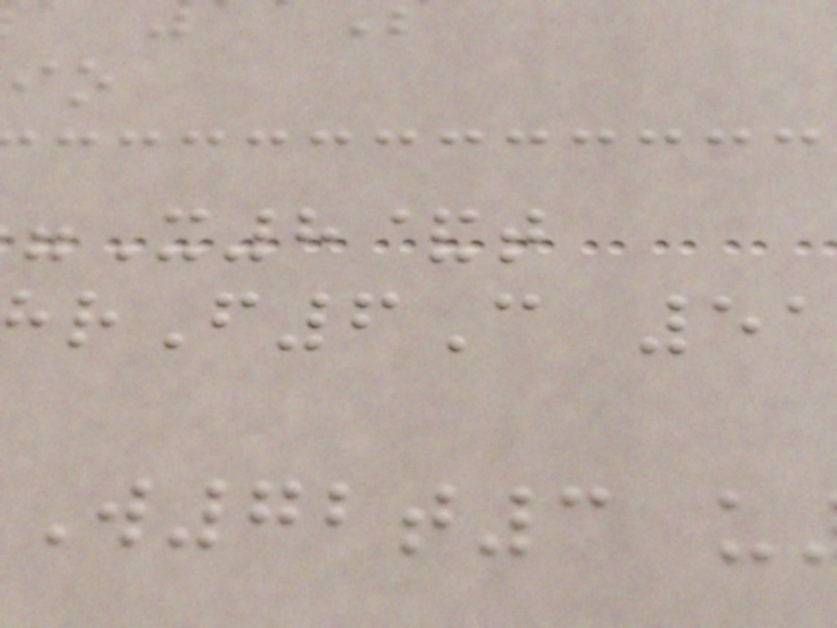X8&t
rF6C 5
W72t3 u
